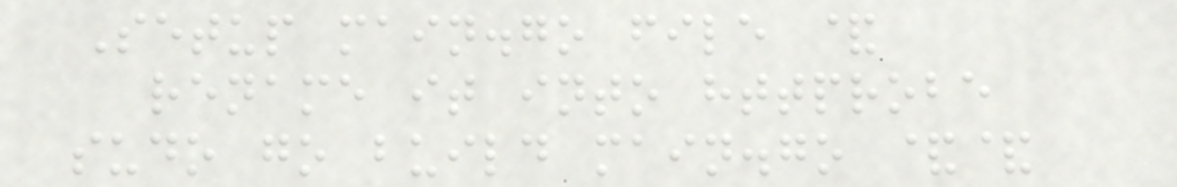Setup main.go file &
rename it into httprobe
sudo go build main.go &&
